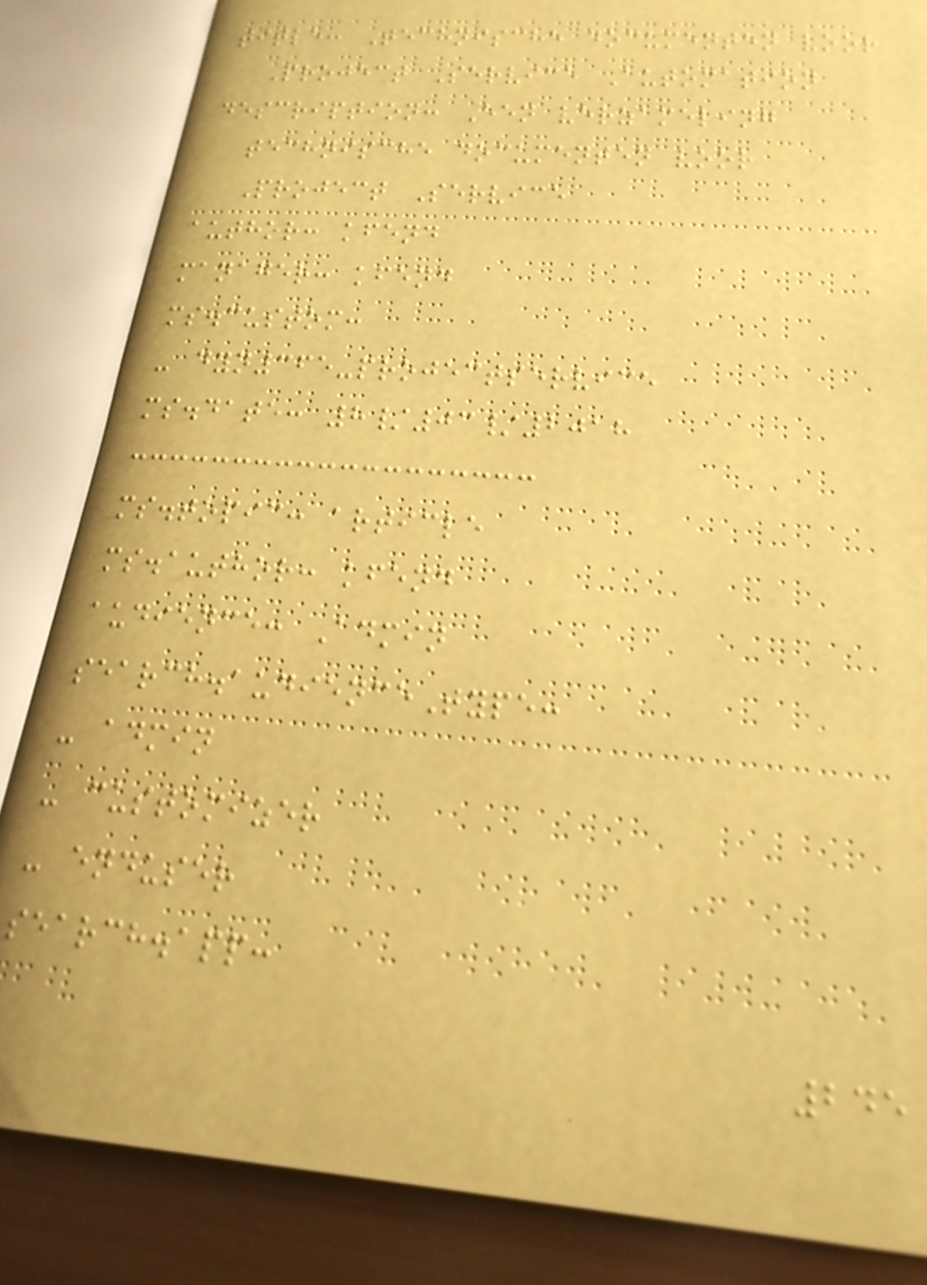title: Technische documenten voor
Project Service Automation
description: Een verzameling
technische documenten voor
Project Service
author: kfend
manager: kfend
ms.custom:
- dyn365-projectservice
ms.date: 8/03/2018
ms.topic: article
ms.author: kfend
audience: Admin
search.audienceType:
- admin
- customizer
- enduser
search.app:
245
